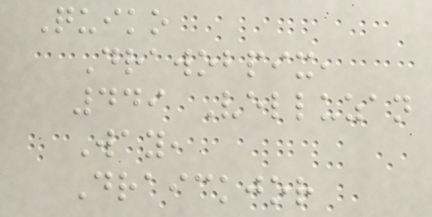Quiko
Drawobpix,
449 Velluzan
Way,
Draickjor
